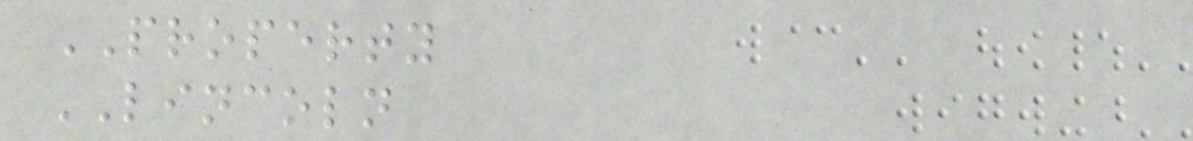PROPERTY
LINCOLN
